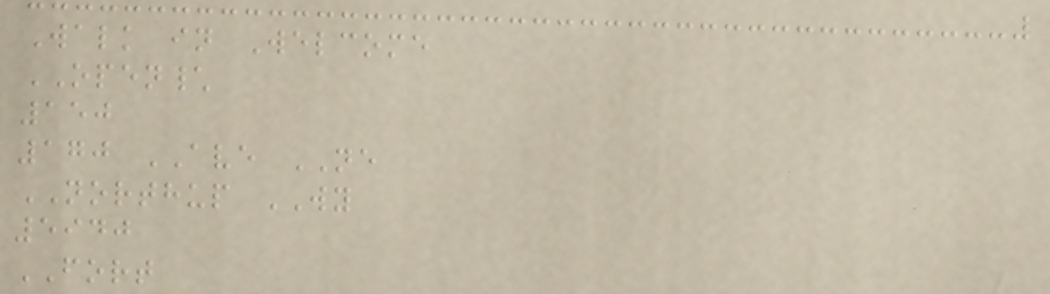Walk in Welcome
OPEN\
150
170 AVE NE
NORTHUP WY
5940
FORT
